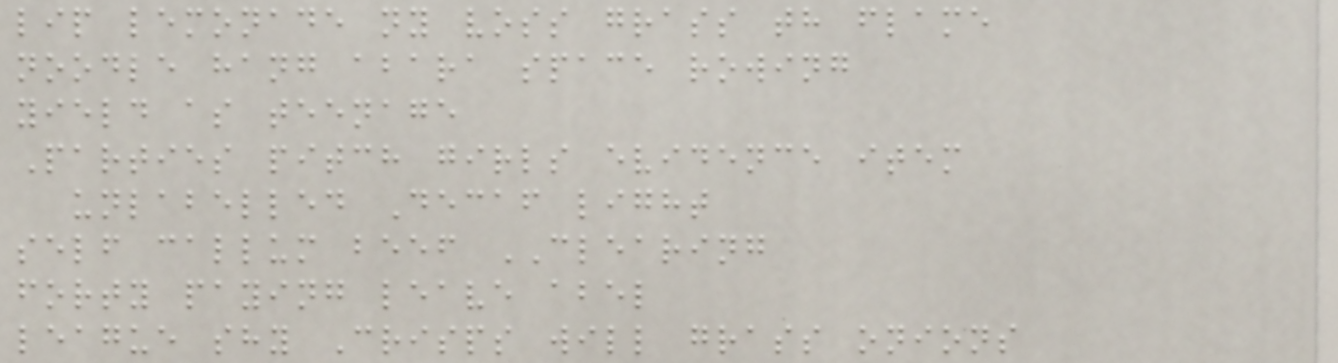lip lemonade ny voss grass th flame
noodle hang abara space rowing
yield as teenage
Parties pitch girls evidence item
unlabelled Decaf light
self callum beef CLEARING
forty paying leave abel
league shy Crisps will grass onions
